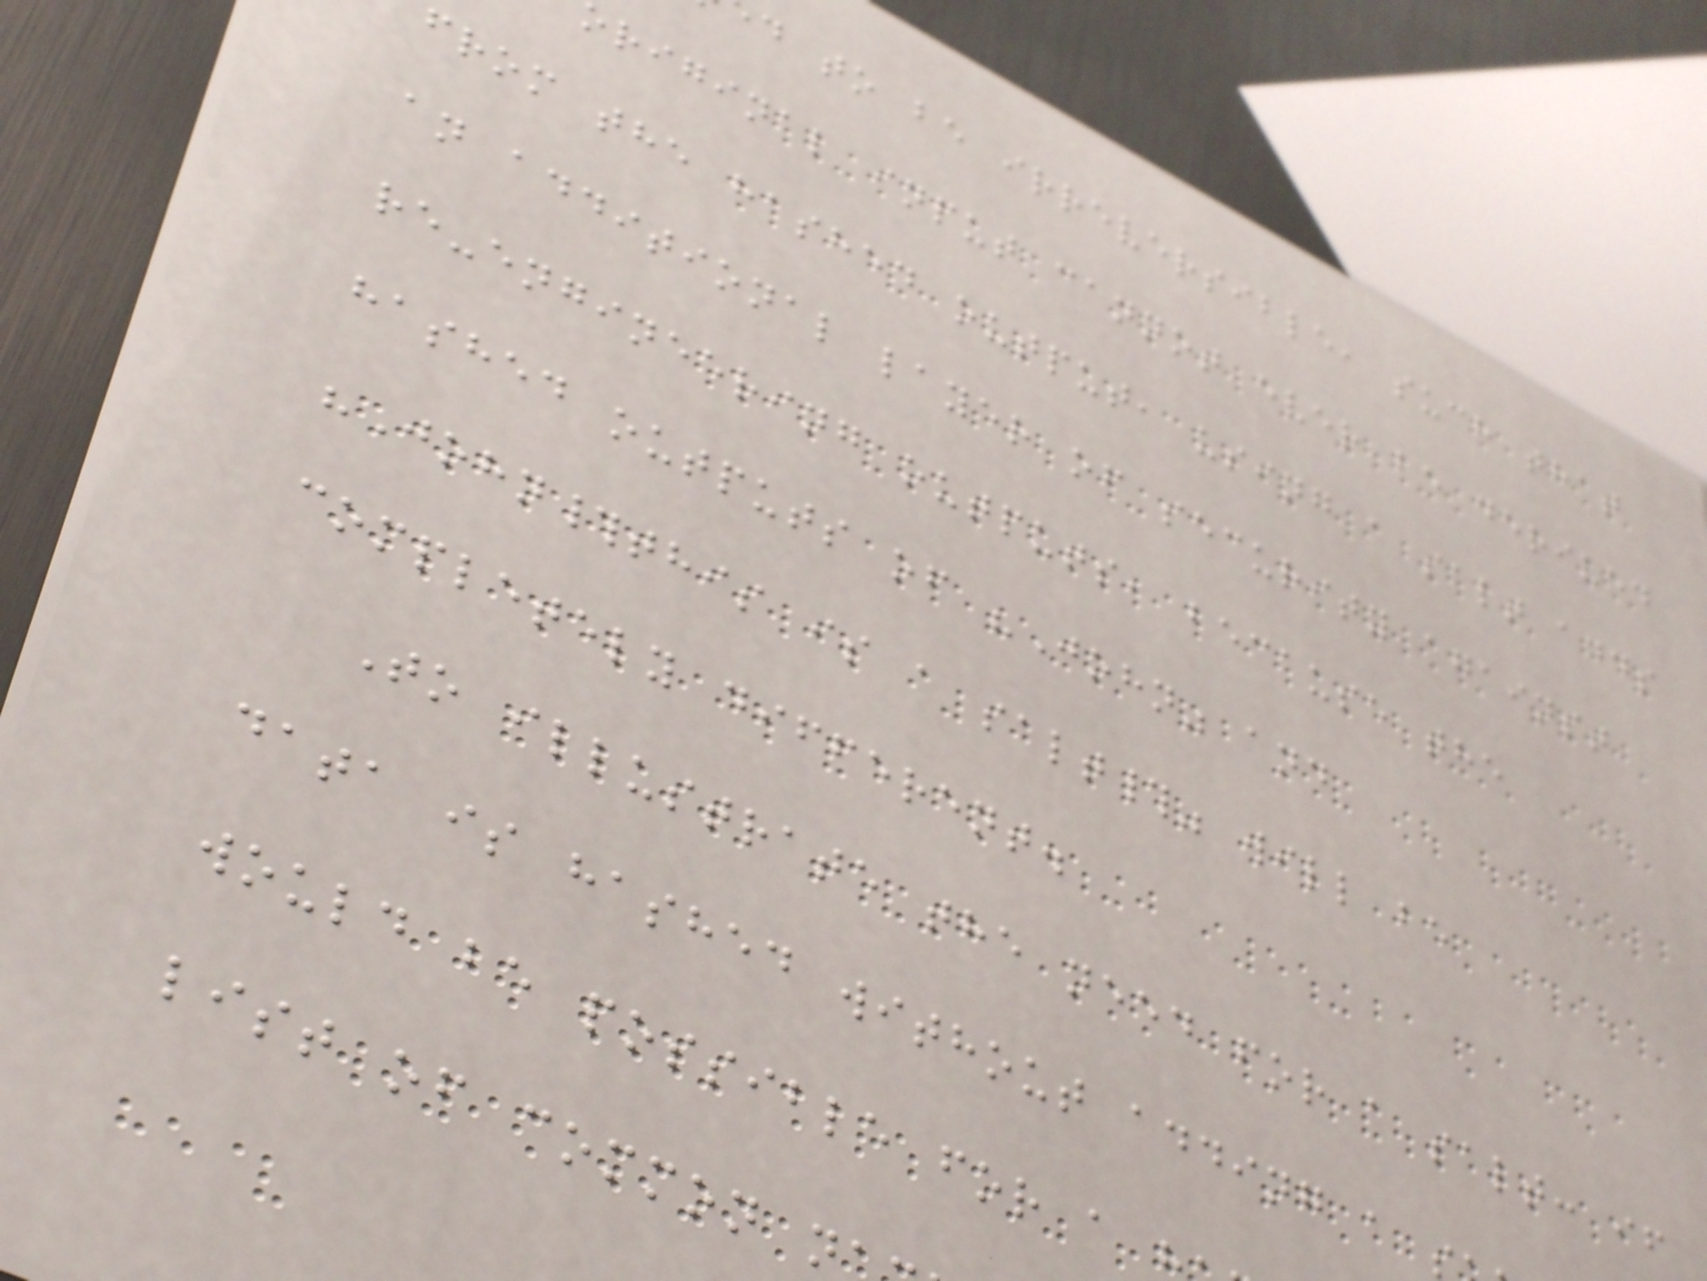d to be irreversible, such that
original input cannot ever be derived
from the hashed output, using a salt adds
an additional layer of security against
re-engineering outputs, because the
hashed outputs of "John" and
"John#this is a salt#" will be
completely different.
To illustrate the need for a salt: if
data is hashed without adding a
would be possible for a
list of common n
